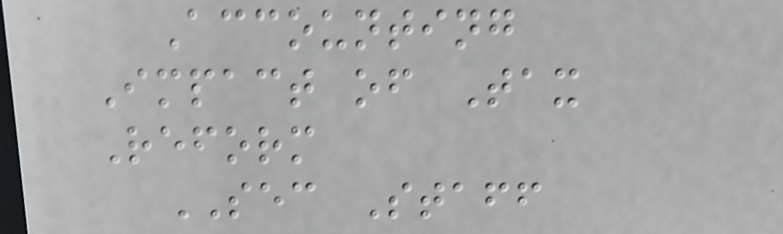Accounting
Impact of Tax
Reform
SEC Staff
